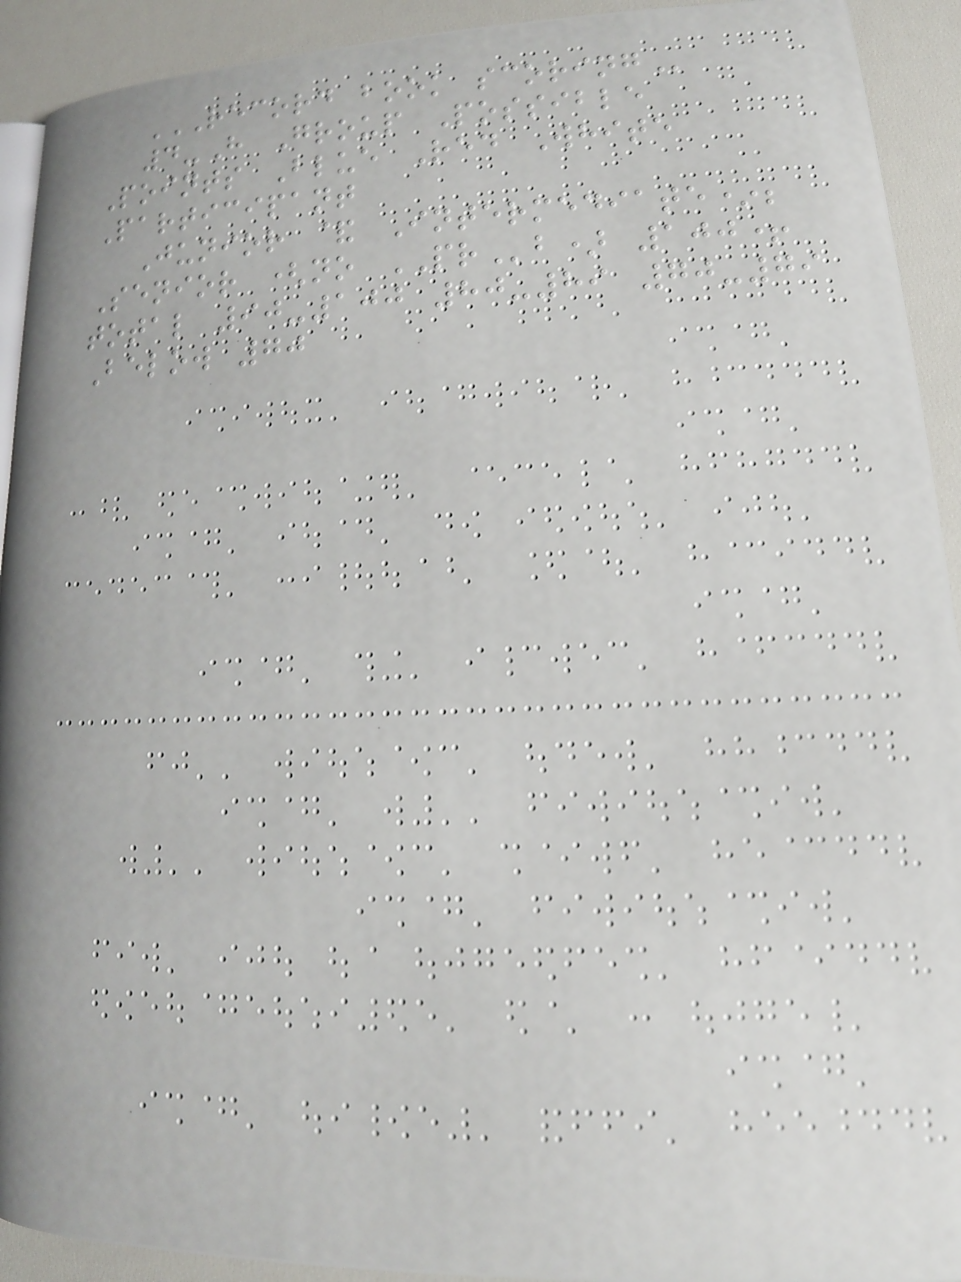RECORD BOOK SCORING
4-H Group Possible
Points Blue Red White
Participant
Junior & Intermediate*;
Senior (no PRb) 100+
total 90-100 80-89 70-79
Below 70
